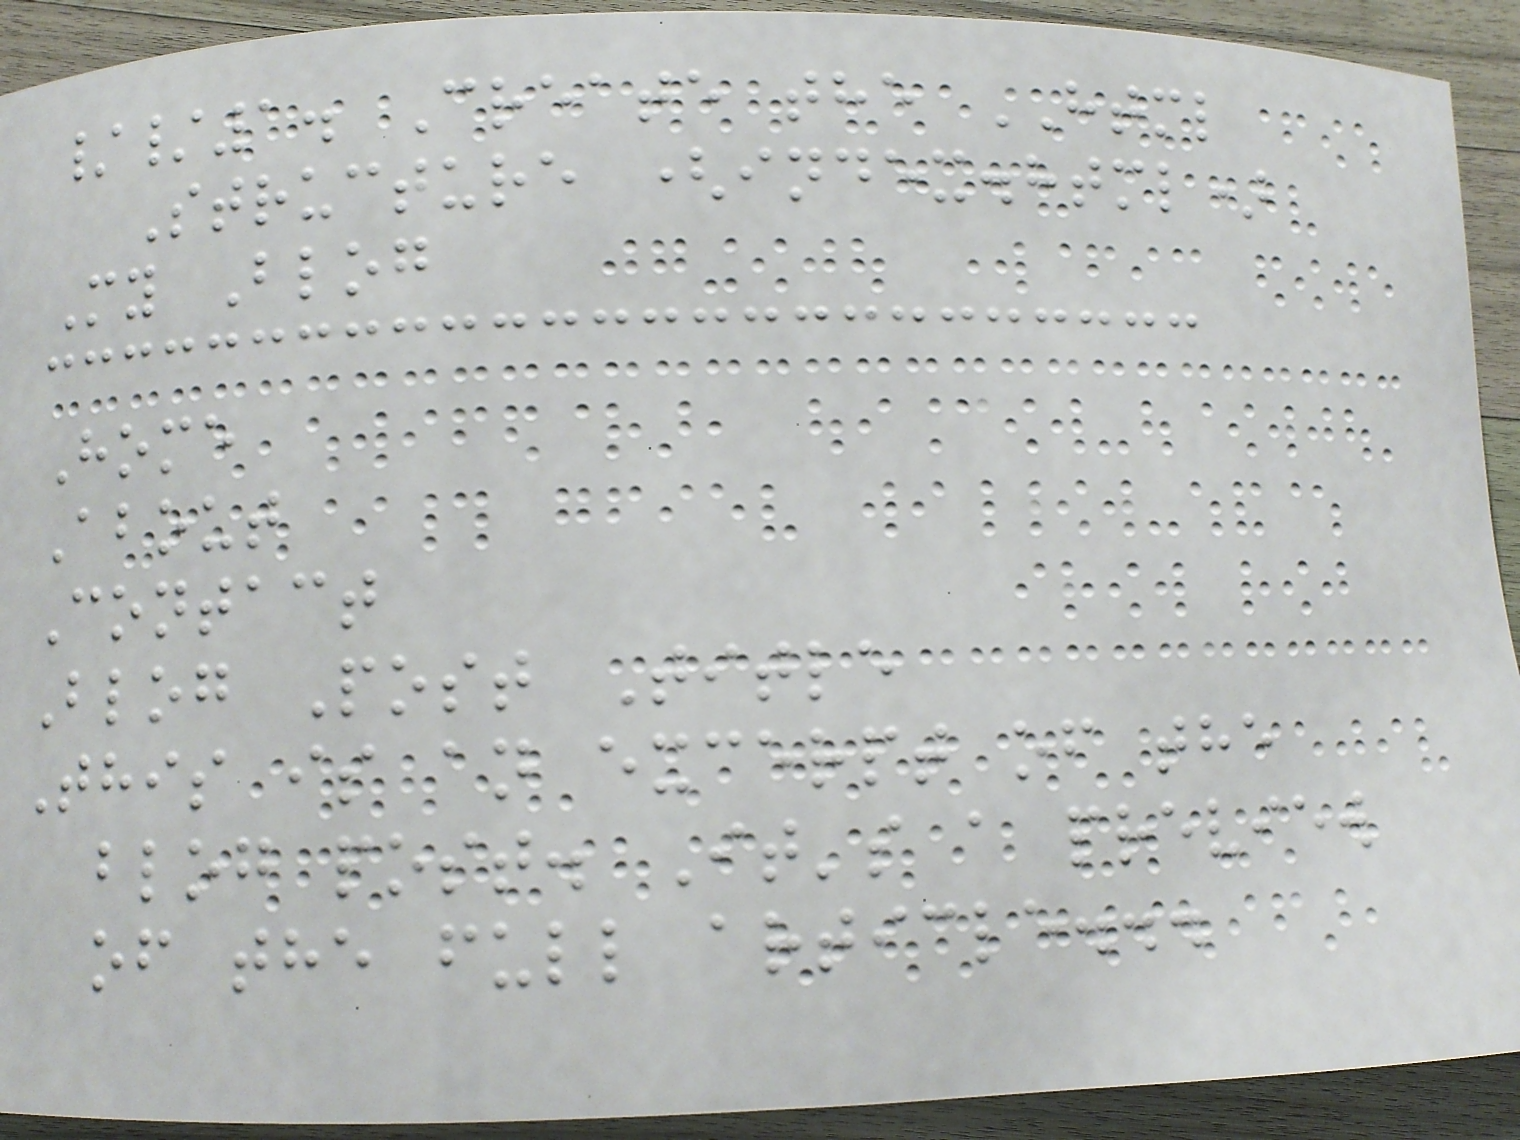//1. Create the HTML
Structure (index.html)
My Blog
Home
About
Contact
Blog Post Title
This is an excerpt of the
blog post. It's a preview
of the full article...
